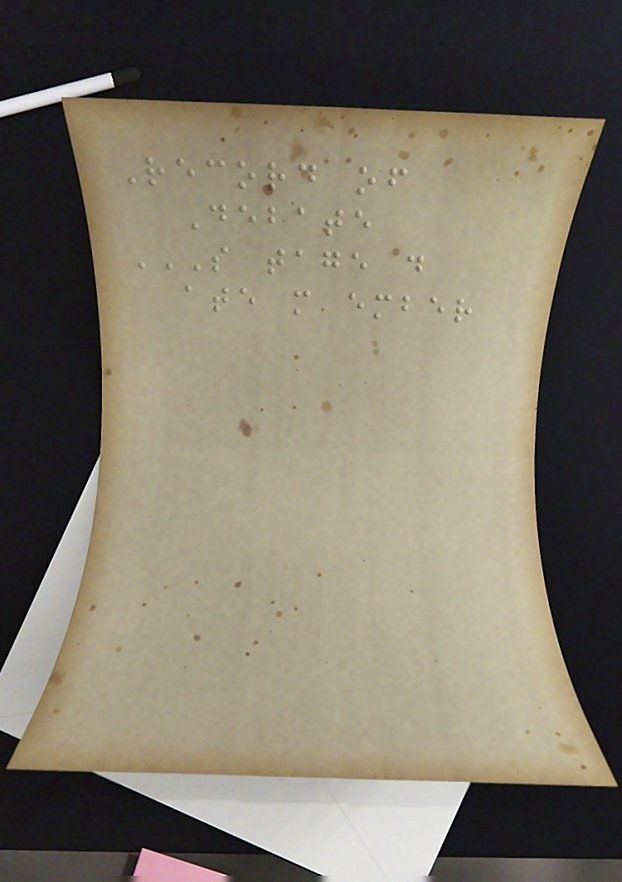Record of
Debate
S TAGE D
ATE M EMBER
